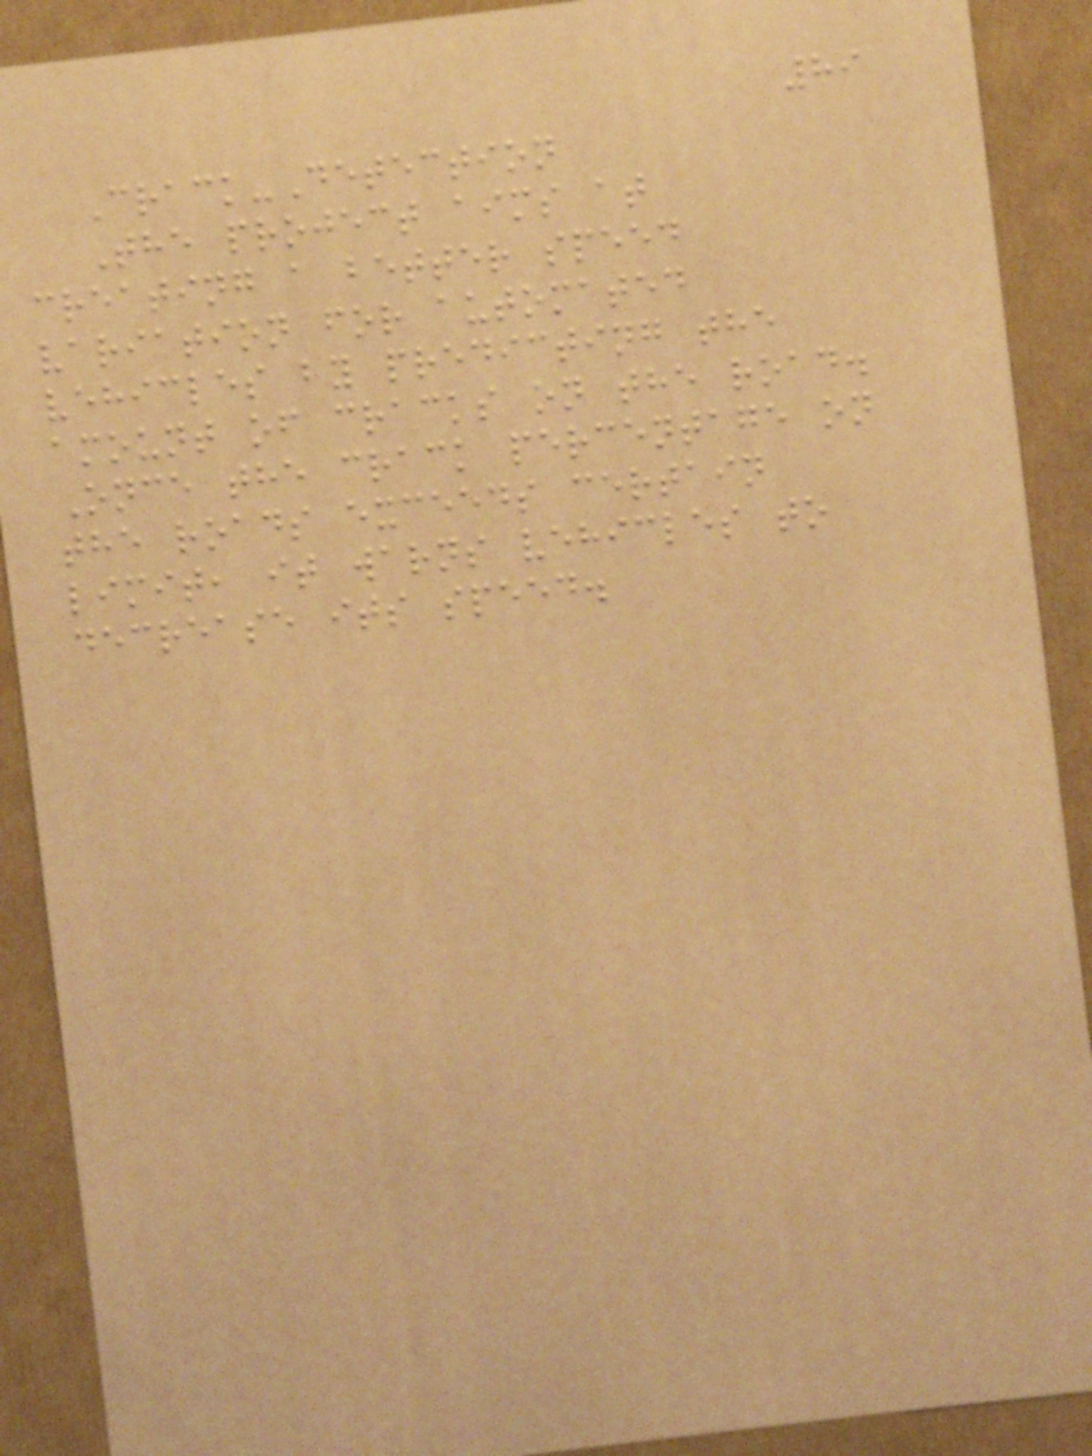89
Crack-Detection
The project aims at
creating a better speed
variation for automated
vehicles by predicting the
amount of cracks on the road.
Once the crack percentage on
the roads exceeds certain
limit, it warns vehicles to
decrease its speed.
